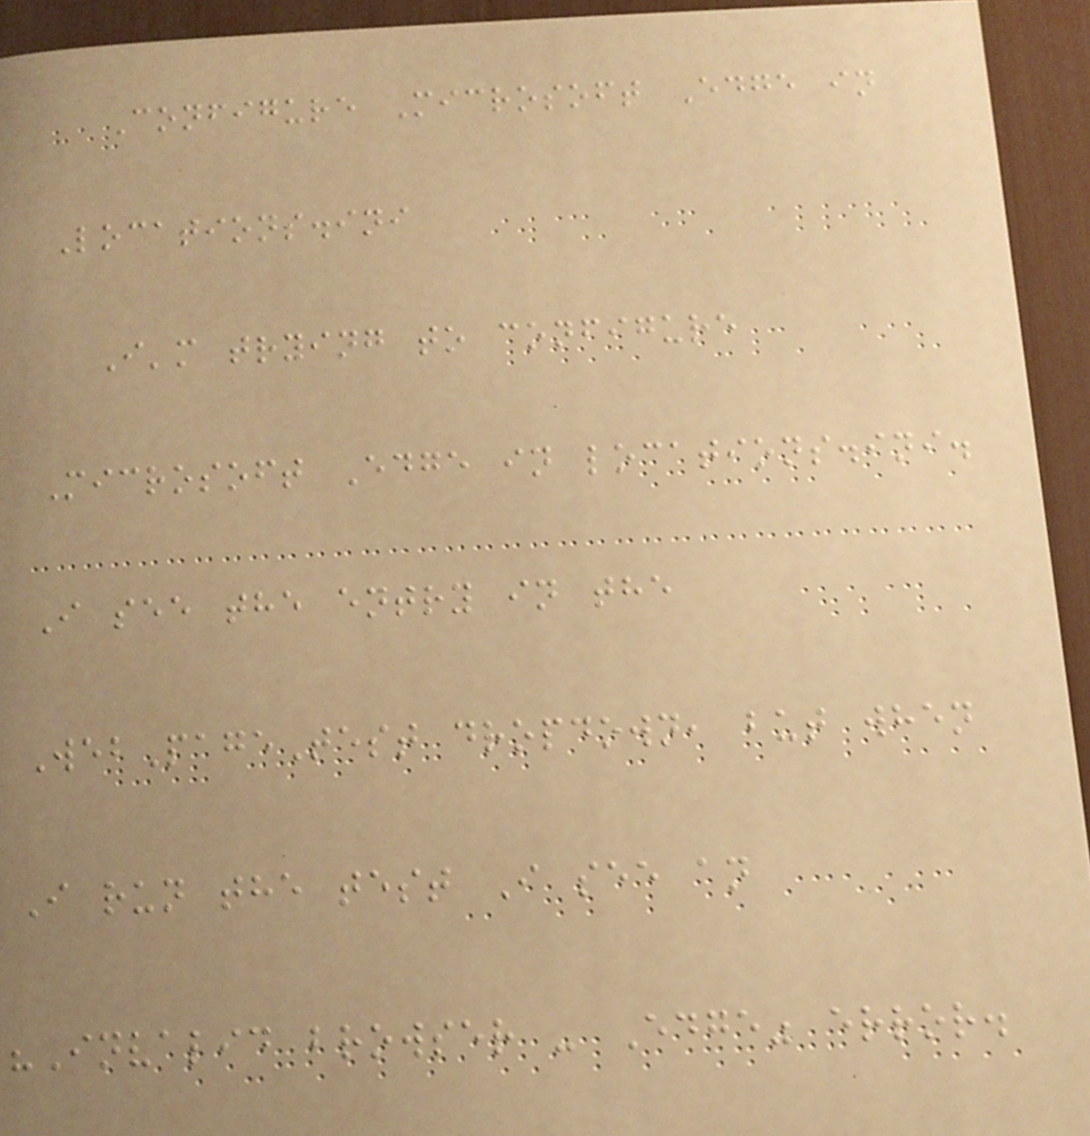Configure Microsoft Edge in
Locations.ini
I'm trying to configure
Microsoft Edge in locations.ini.
I see the entry in the
WebPageTest dropdown, but when
I run the test I see an
"Invalid browser - Edge" error.
